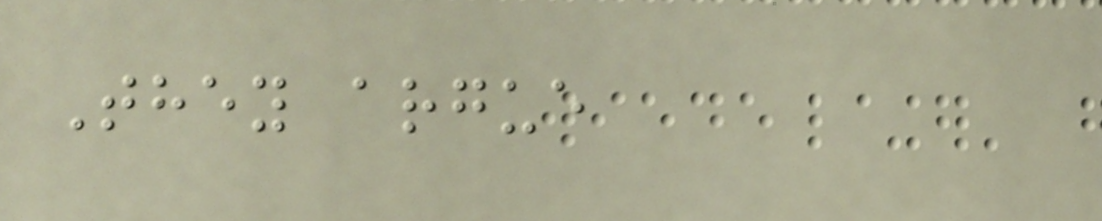They argue
